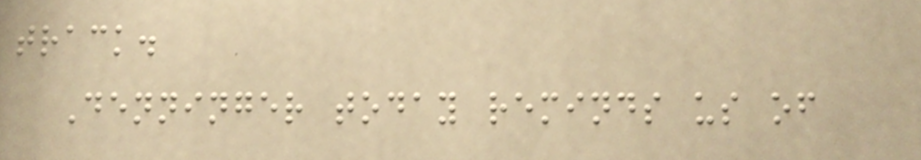track.
Denninger today reminds us of
